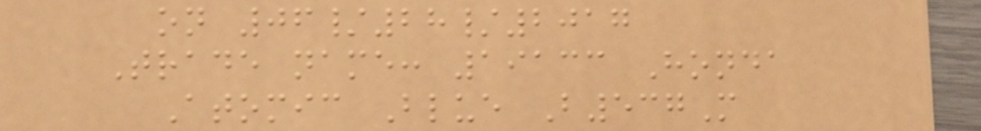on 06/28/2017
Trade name: 19133 Honda
Atomic Blue B537M
